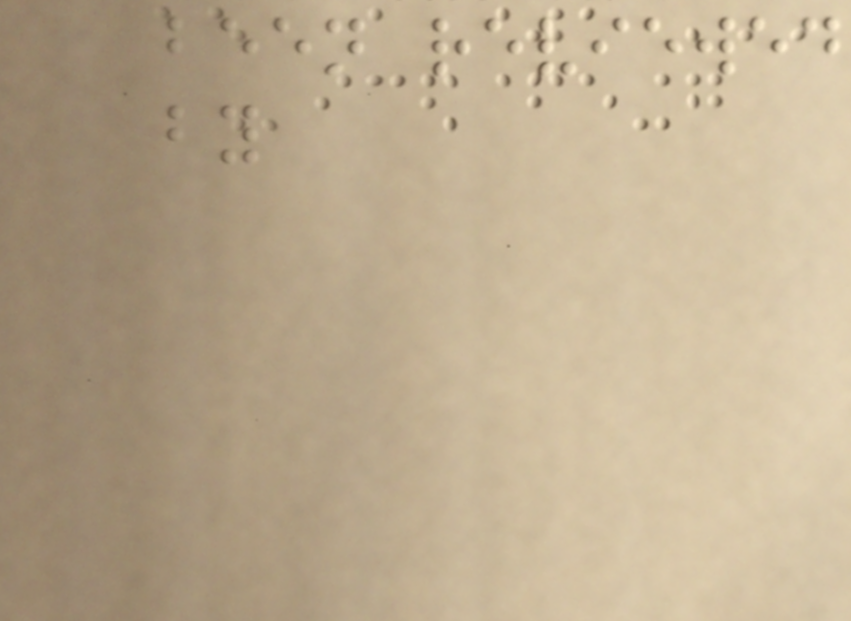been reviewed
by
